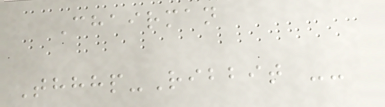Chairman
Thhhp-Ribbit --
